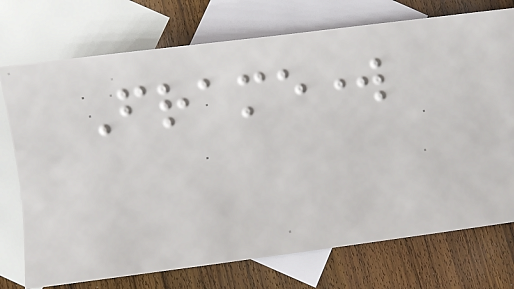Framework
